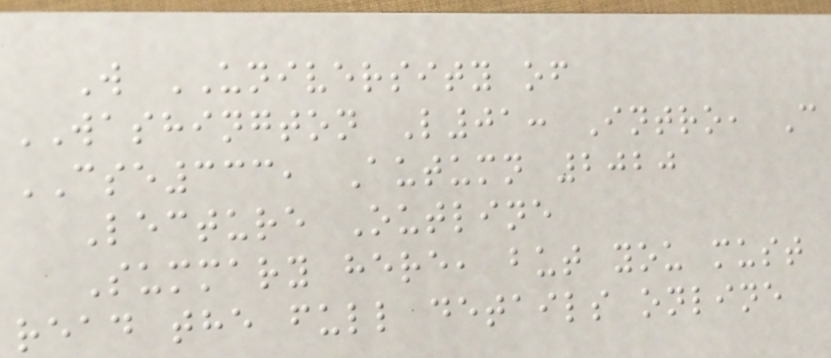W UNIVERSITY of
WASHINGTON L01: Intro, C
CSE333, Autumn 2020
Lecture Outline
Summary here, but you must
read the full details online
